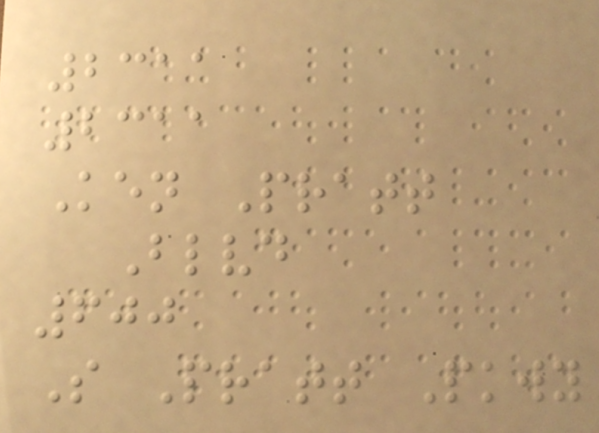2311
2311
Ken Pratt
Blvd
600
S Pratt Pkwy
